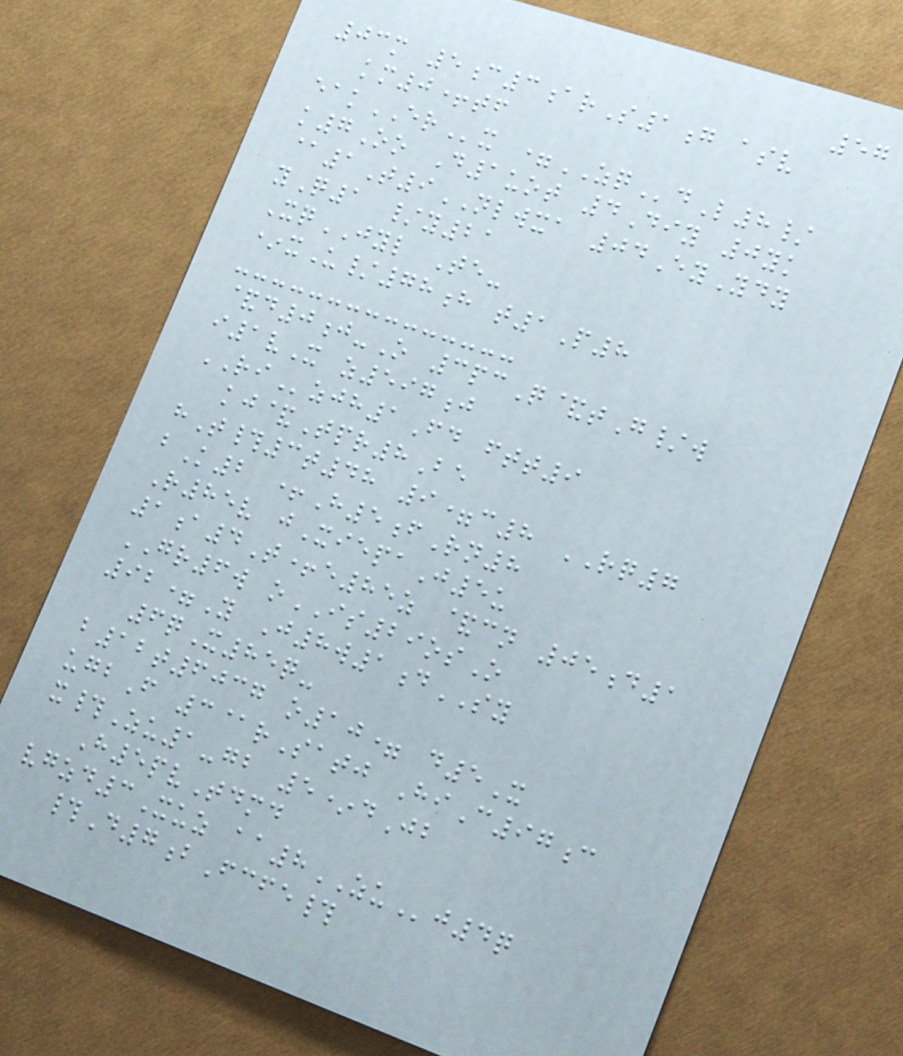57
03m 5c3arS1g asv
km0+tf
eakERx =ZQdL8/
k7Oo D1uot 4Diy 0yk
@1T9NLWXA 04EyYdy
yQ1 /y21
XqJYL Te-
*xU/78h t1P8
&d0j-O 3pcQ&tG/w
i1vX z597j
RIzjh1Fd ftt9
kj&Tpr8Be
hT#3t48 9=c8 RQ7
bK2 +H5fRn8
R85v jXiepaJ5u
1a4T+e85z &cn 05d1
GR6w oIS29osO
92=Y J8w1dSY
6qX85q-
b12t6037 o10= d5X
ugbF 3@rSatj HiC97c
x#Zu1-gb 5*dJb
H5pvTdmd
vgzd3Xuz aa8ZUj4q
#D7bFcfe#
